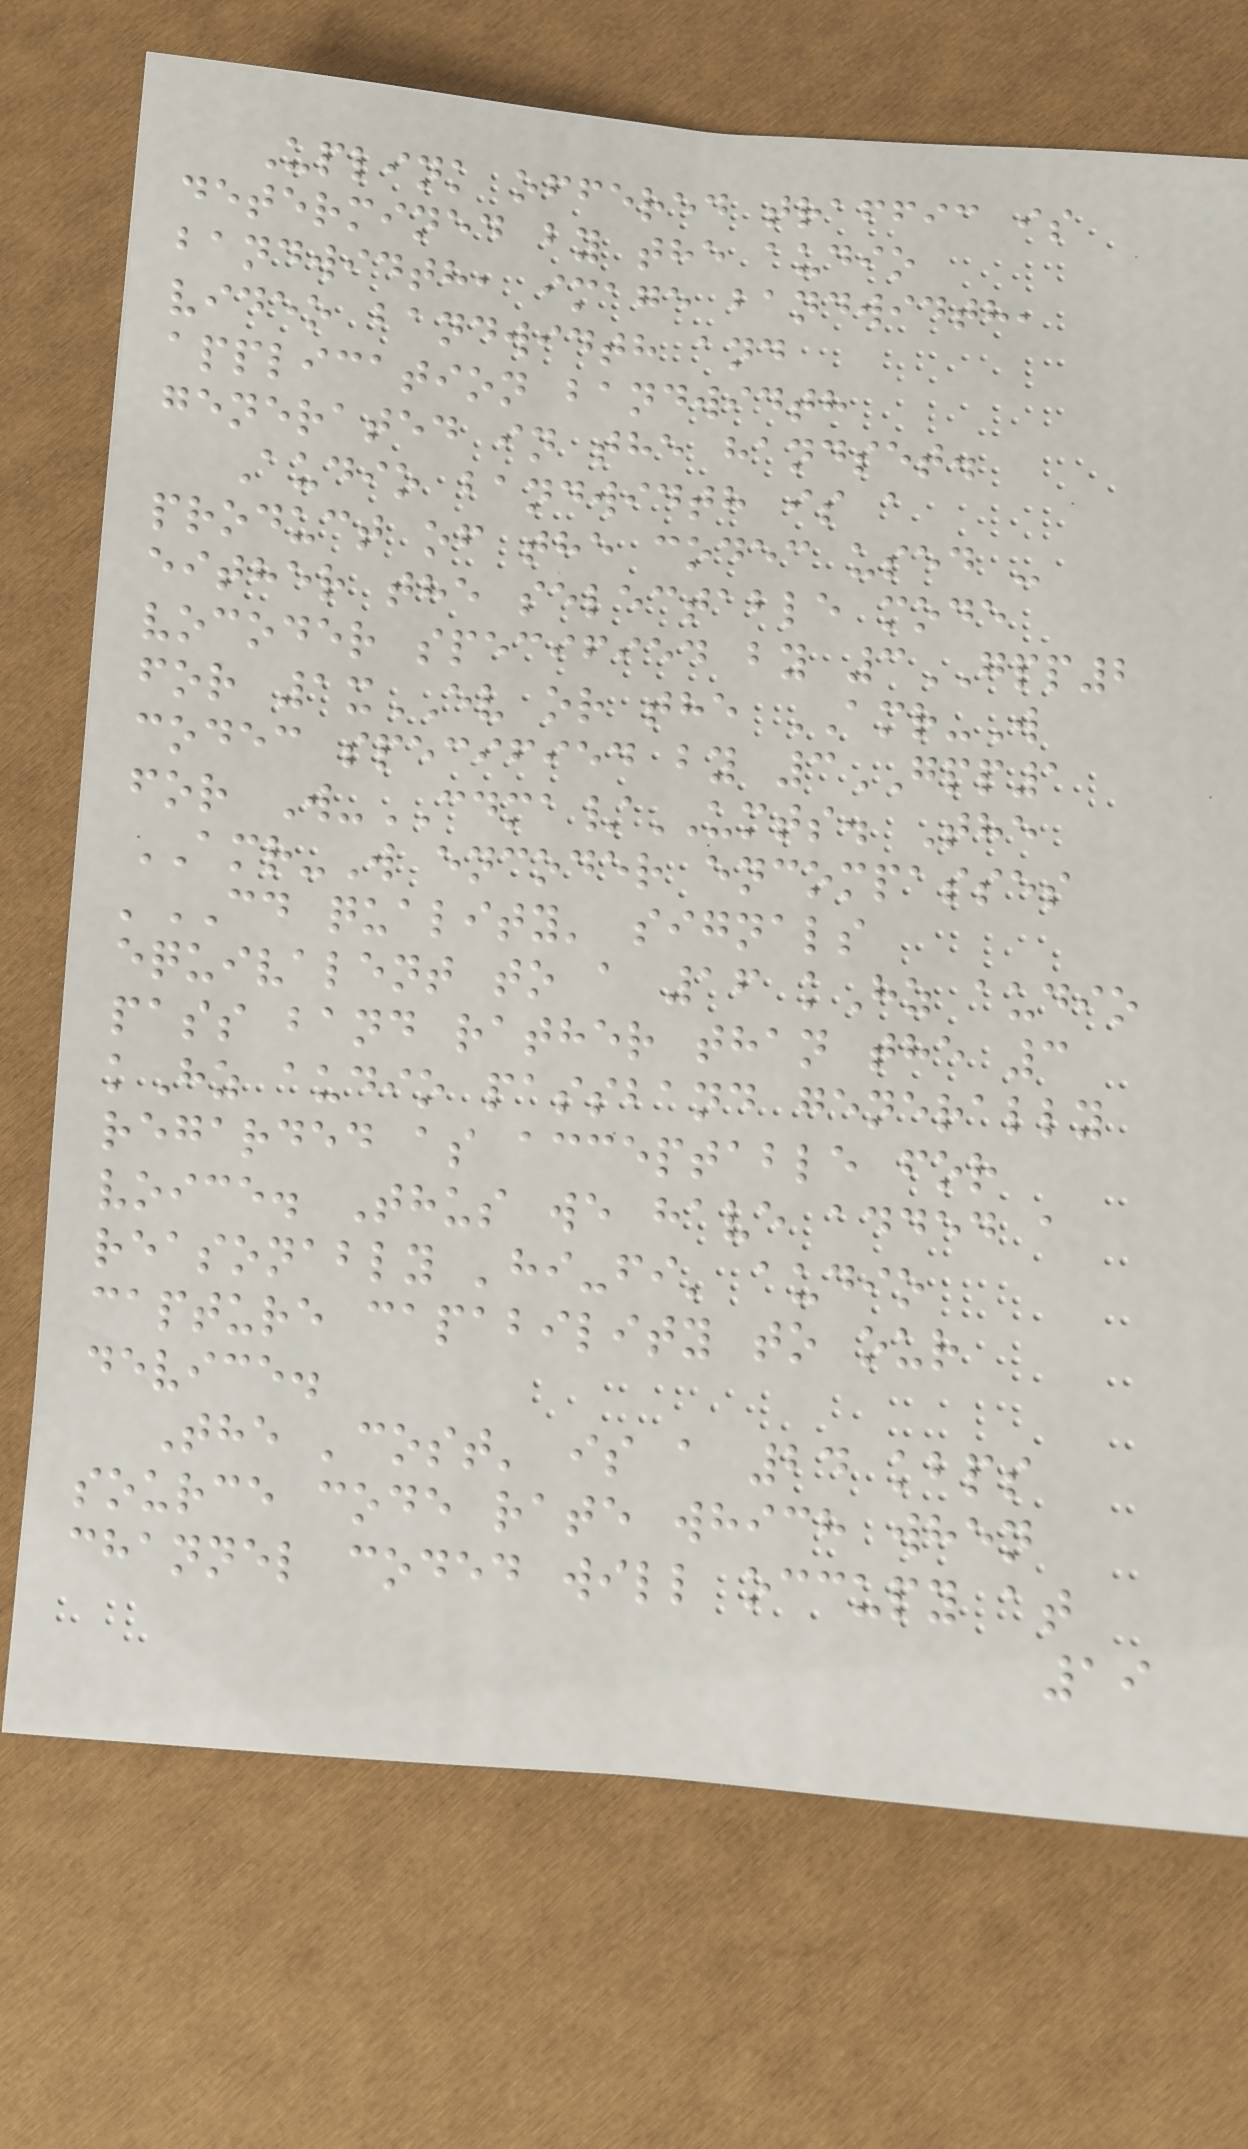Uplink offered traffic is
determined by the audio
bandwidth, image bandwidth,
video bandwidth and
application bandwidth
generated in the handset.
Audio bandwidth is a
product of the codec used -
either the selectable mode
vocoder specified by 3GPP2
for 1xEV or the AMR-W
codec specified by 3GPP1
for W-CDMA/UMTS. The
AMR-W encoder encompasses
'CD quality' signals
equivalent to a 16 kHz audio
pass band rather than the 3
kHz audio passband generally
regarded as acceptable for
voice. Thus we have added a
reasonably 'hi-fi' audio
capture capability to our
device.
The 'cost' is a 24 kbps
source code rate which when
channel coded will occupy at
19
